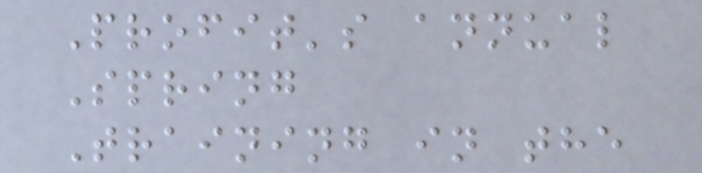Profit's annual
Spring
Training in the
